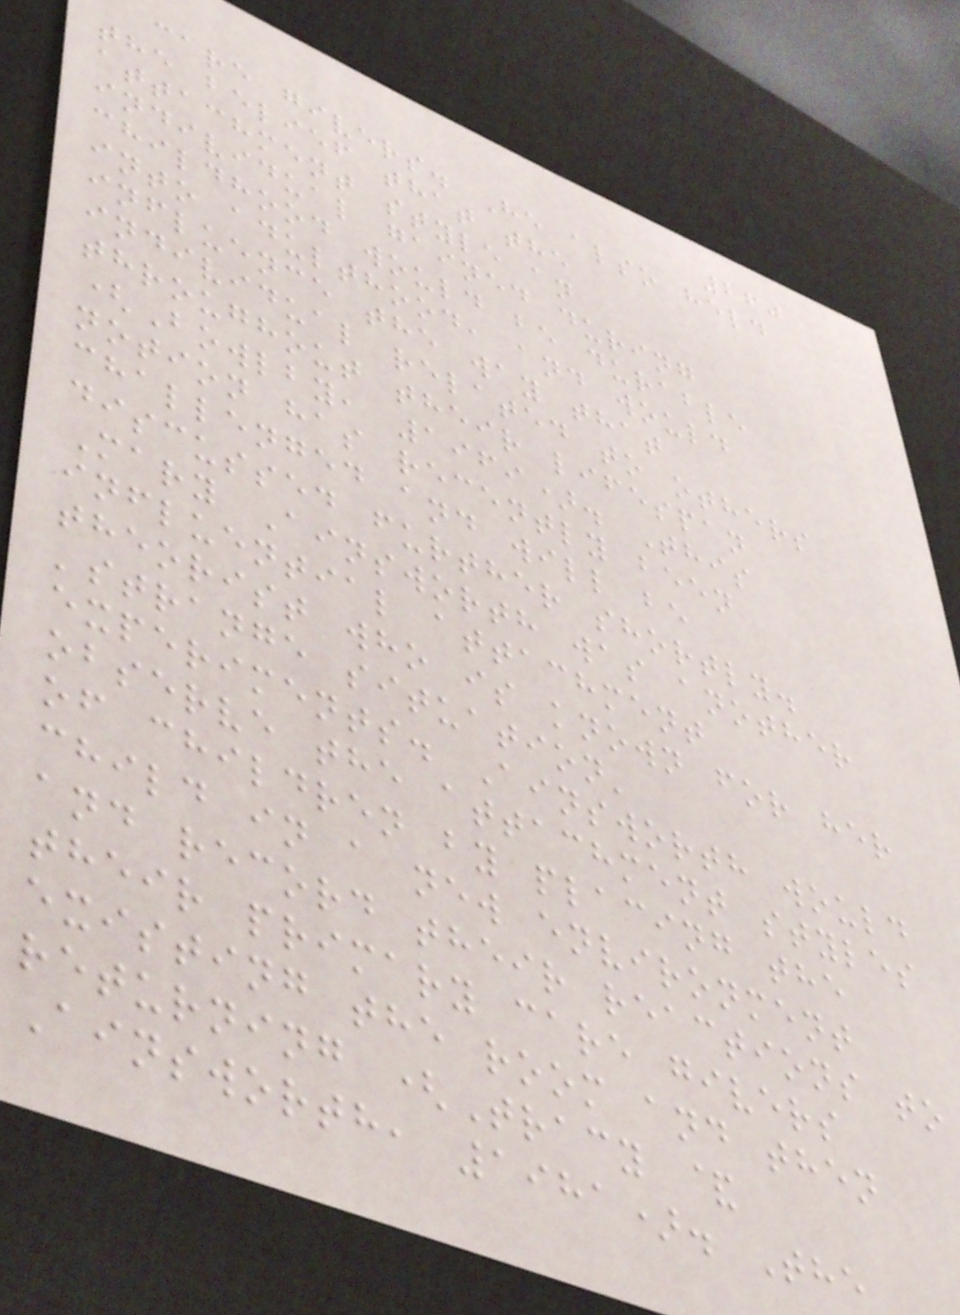260
care givers. He also held
the belief that the
attachment style an
individual gained during
childhood would be durable
into adulthood, and would
influence the way that
individual related to others
throughout their lifespan
(Bowlby, 1969). This
notion has recently been
challenged and will be
discussed further shortly.
Mary Ainsworth was another
influential attachment
theorist who is known for her
'strange situation'
experiments. Ainsworth would
observe the attachment styles
of children by placing the
child in a new environment
and record their reactions to
their primary care givers
existing the room and then
returning (Tracy &
Ainsworth, 1981). The
